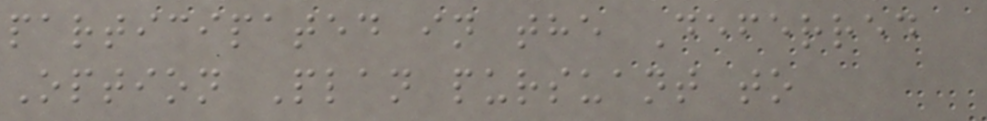participated in the Deferred
Option Plan pursuant to
